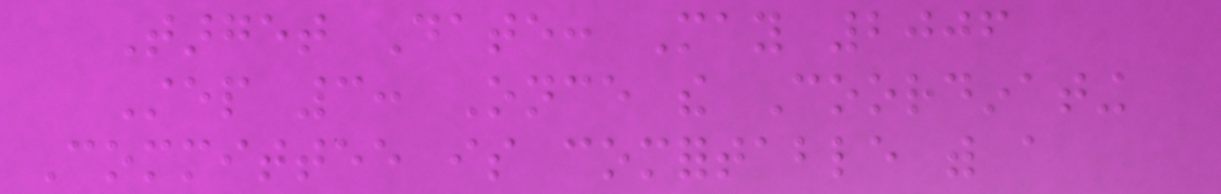Target Date: May 2006
Step 3: Once the Coordinating
Committee is comfortable with a
